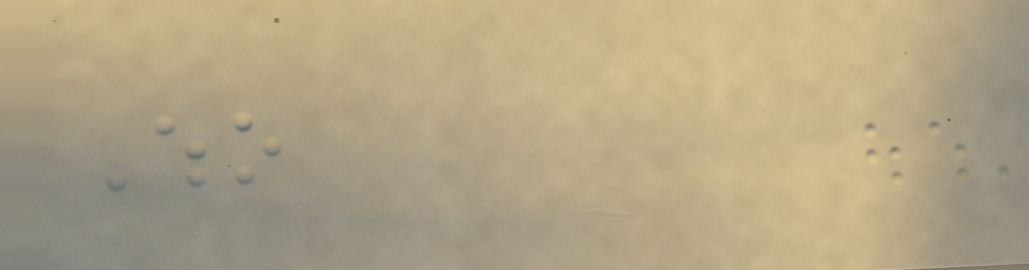Who
